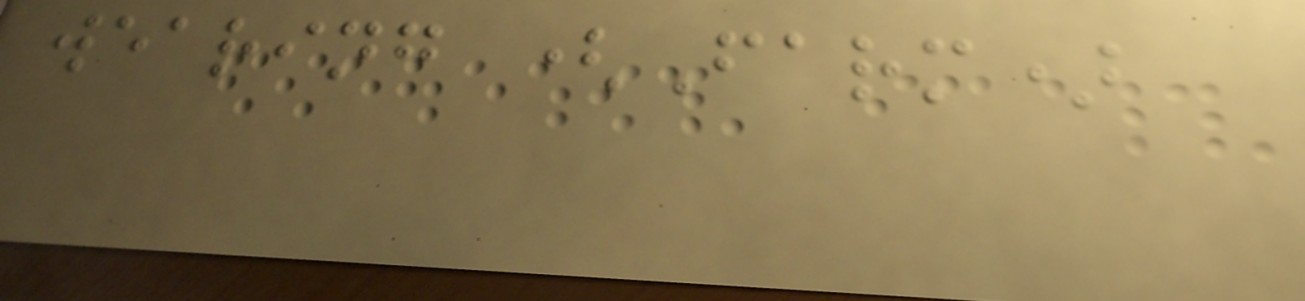wearing (Farm)
